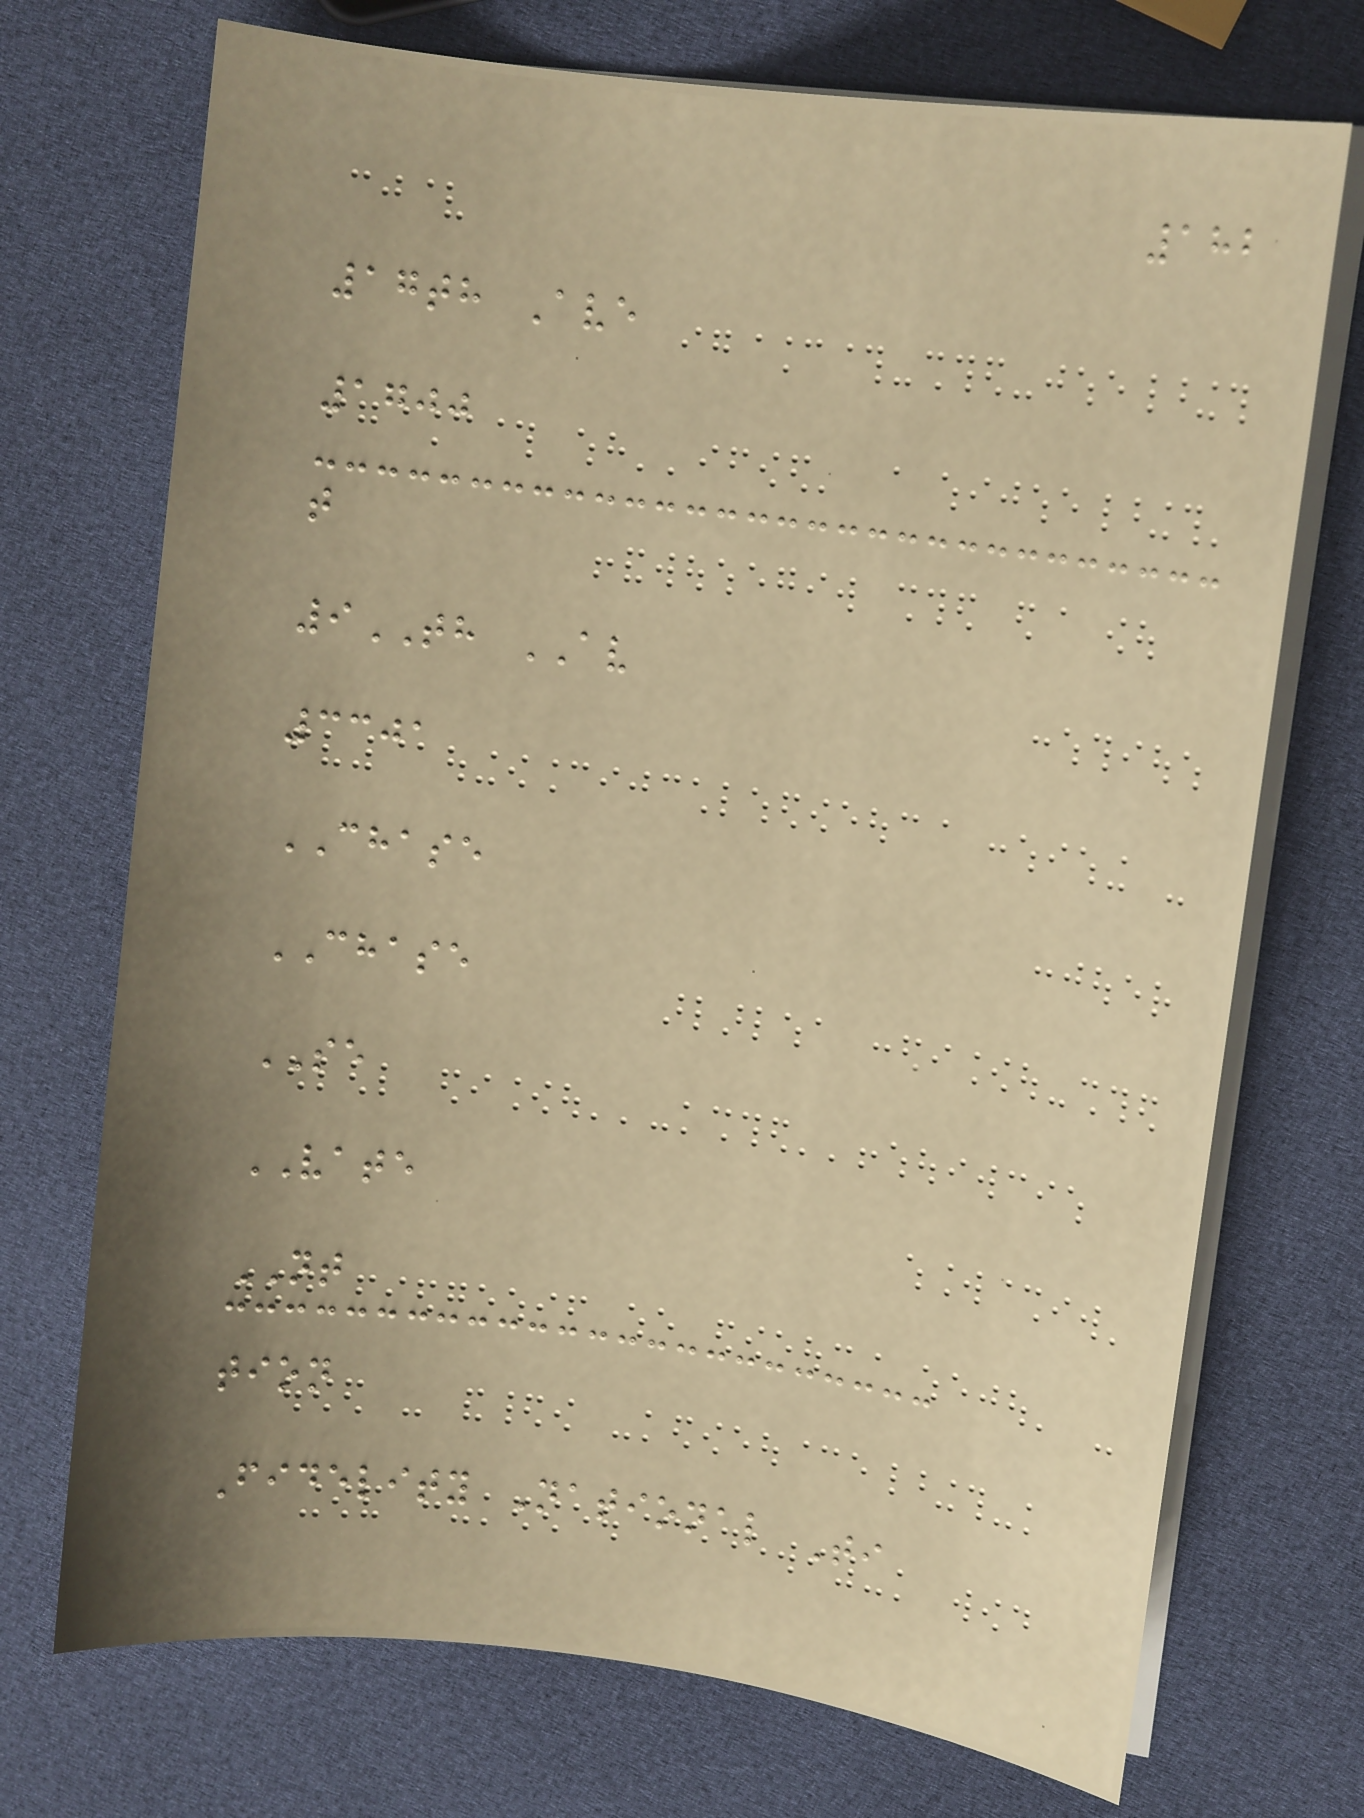182
17th Ave
1700
t
9TH AV
3301
CHASE
CHASE
SE
VATE
NT
tion
Fidelity National Ti
